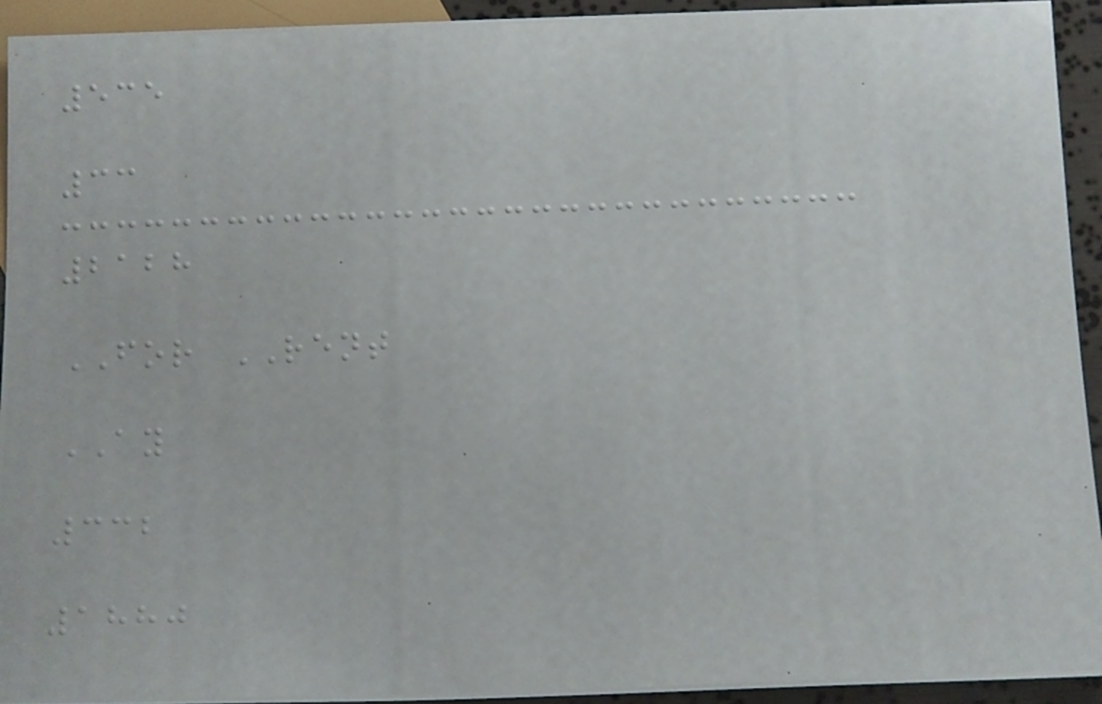535
33
2128
FOR RENT
AY
332
1880
